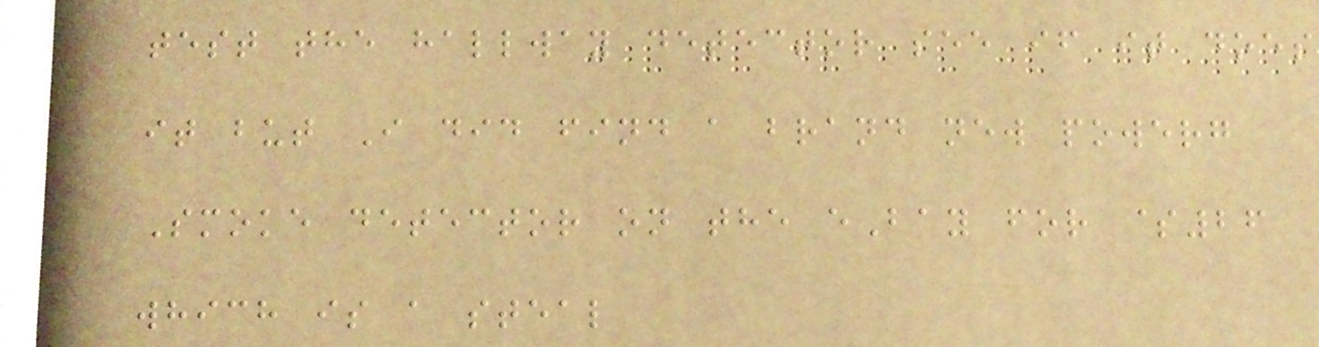test the hallway detector see if it does
it but I did find a brand new powerg
Smoke detector on the eBay for $26
which is a steal
